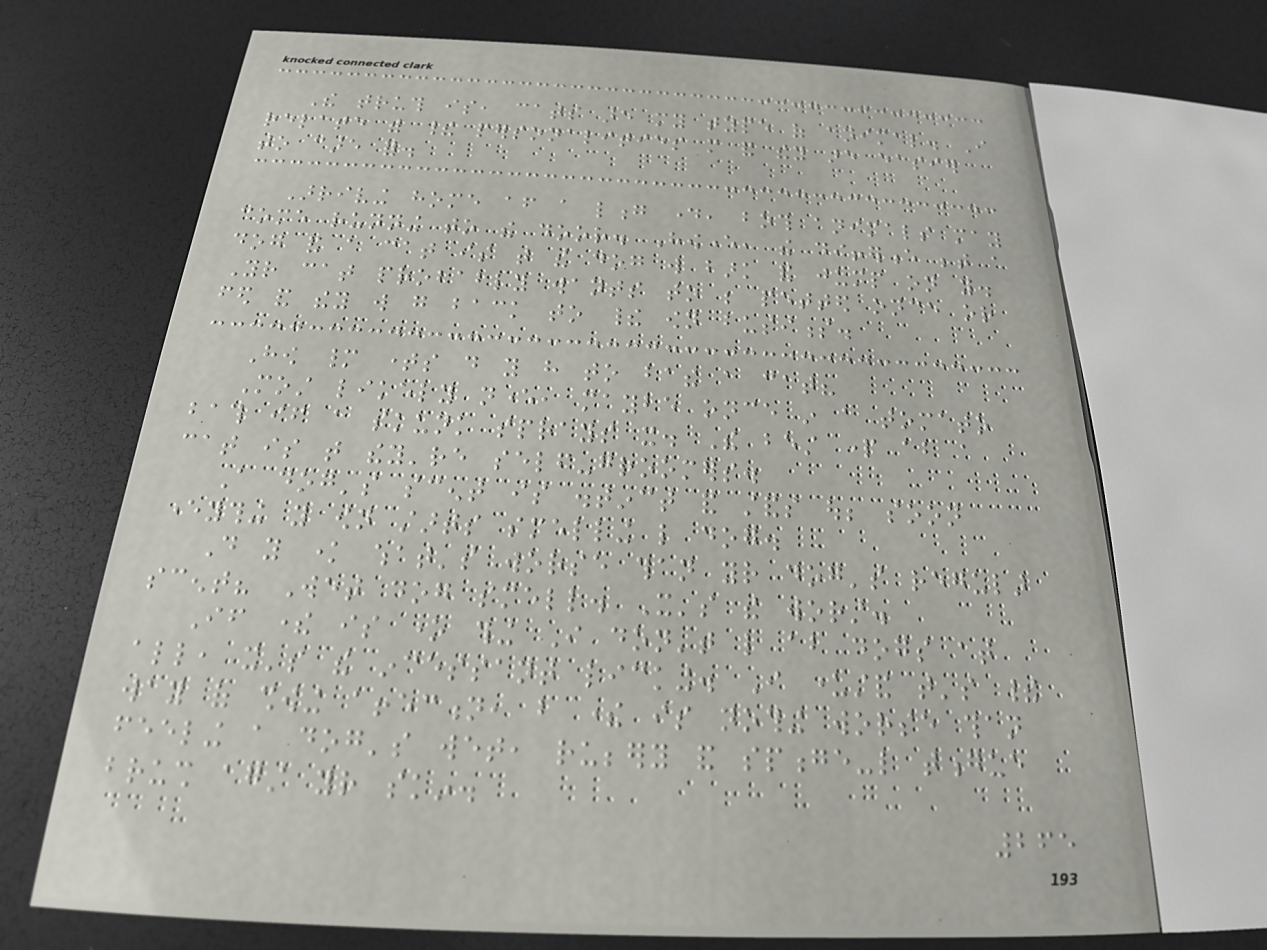The truth is, cats are my type of animal. I
relate with their personalities more and they are easier
to care for.
Arriving home after a long day, both animals may
come running to the door. However, the difference between a
dog and a cat is that the dog will bark and jump on you.
Your cat probably wants to be petted once or
fed and they will go back to their own business.
How many times do you have to bathe a cat?
Most likely never, maybe once in a tomato
bath if a skunk sprays it. The best part about a
cat is that they're self-groomers.
A dog's scent is distinct and stands out; soon
everything you own starts smelling like dog.
Do you know what's worse than your dog's regular
scent? Wet dog smell. It's the worst.
If there is one thing I don't like about dogs at
all, it's the incessant licking. I understand that's their
way of showing affection, but there is nothing worse than
feeling a dog's wet, rubbery and sponge-like tongue
brush against your skin.
265
